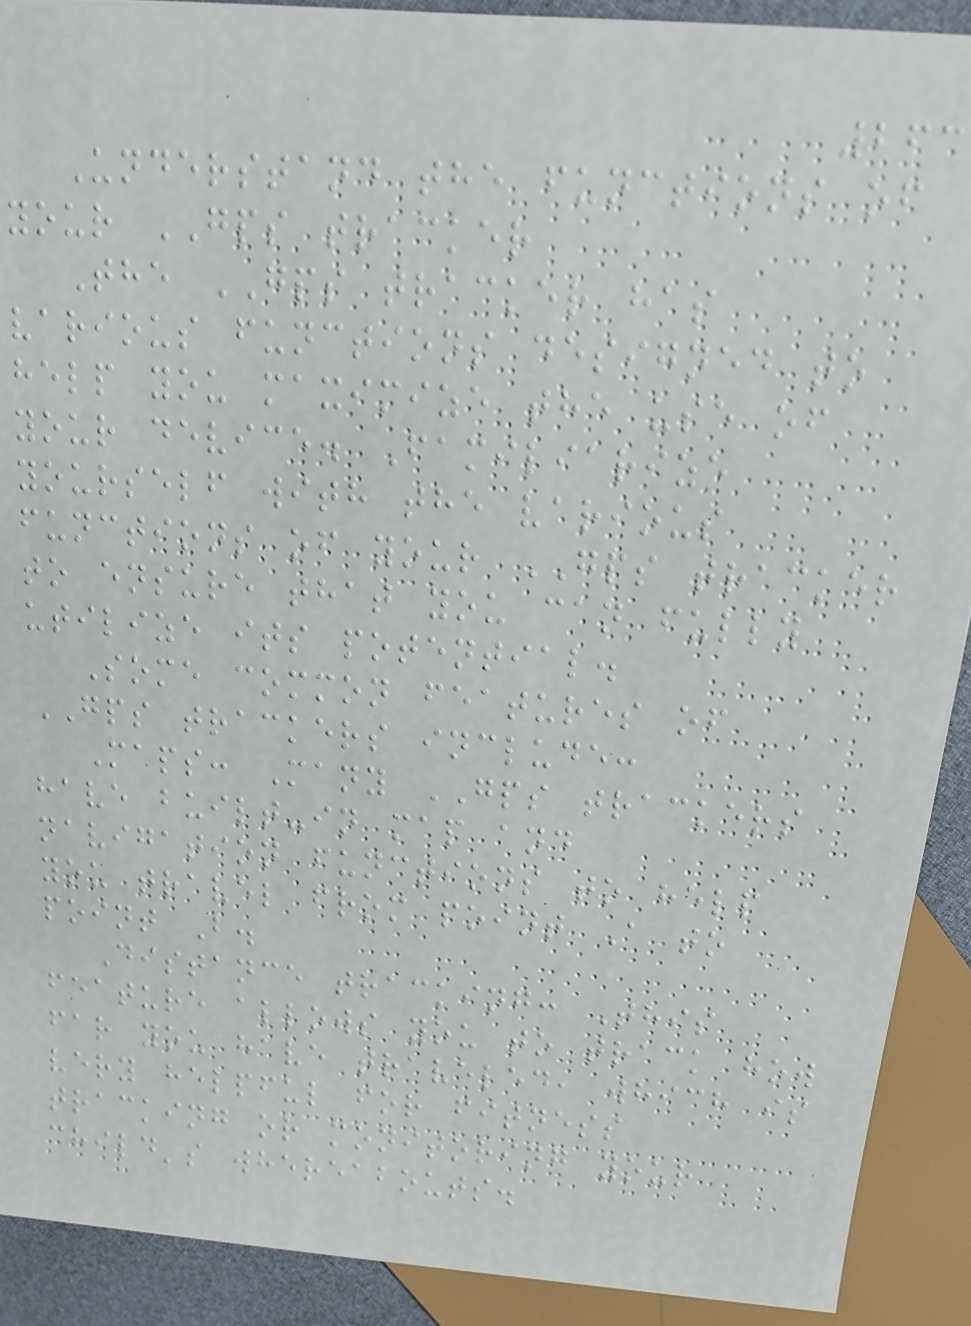263
Understand the functions of
your GPS tracker
The GPS tracker has
various functions designed to
help you maximize the use of
your device. Familiarize
yourself with the various
functions of your GPS tracker
to ensure that you can fully
utilize its potential.
Some common features of
GPS trackers include:
Maps: Many GPS trackers
have built-in map and
navigation functions to help
you travel from point A to
point B.
Distance tracking: This
feature allows you to track how
far you have traveled, which is
very helpful for fitness
tracking or monitoring your
child's whereabouts.
